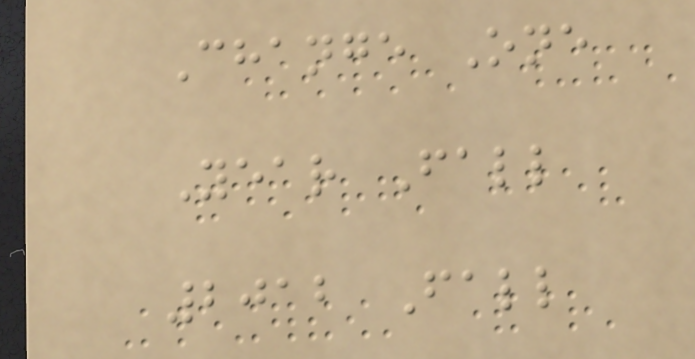Change One
Year Fall
2012 Fall
